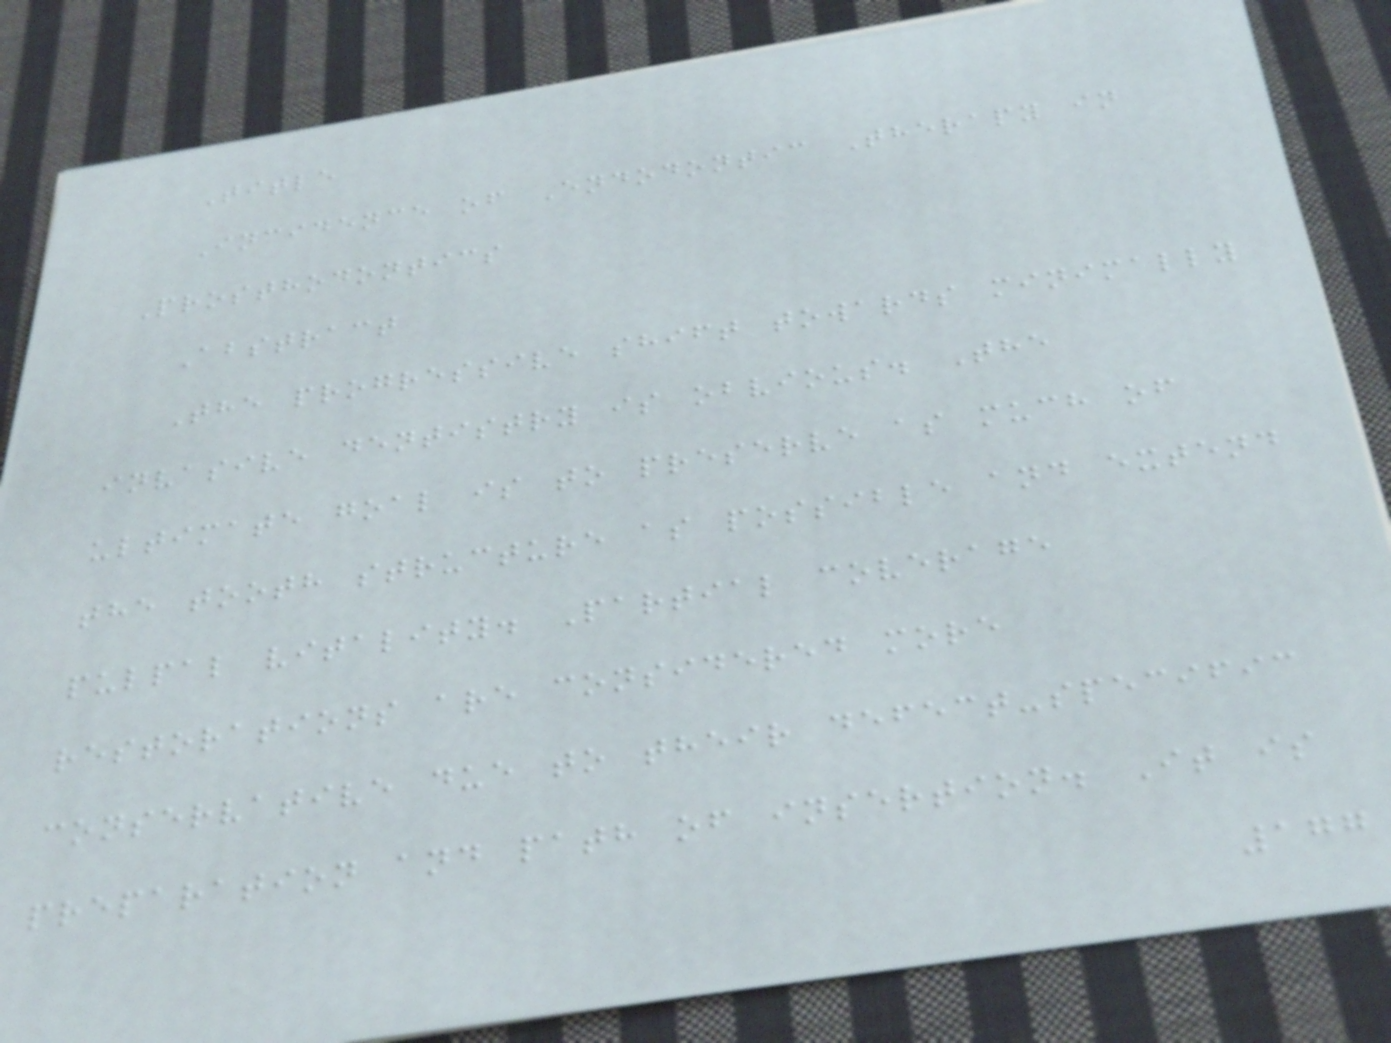Title
Incidence of Endodontic Therapy in
Prosthodontics
Abstract
The progressive shift towards minimally
invasive dentistry is obvious. The
ultimate goal is to preserve as much of
the tooth structure as possible and extend
pulpal vitality. Partial coverage
restorations are considered more
conservative due to their defect-specific
preparation and path of insertion. It is
177
